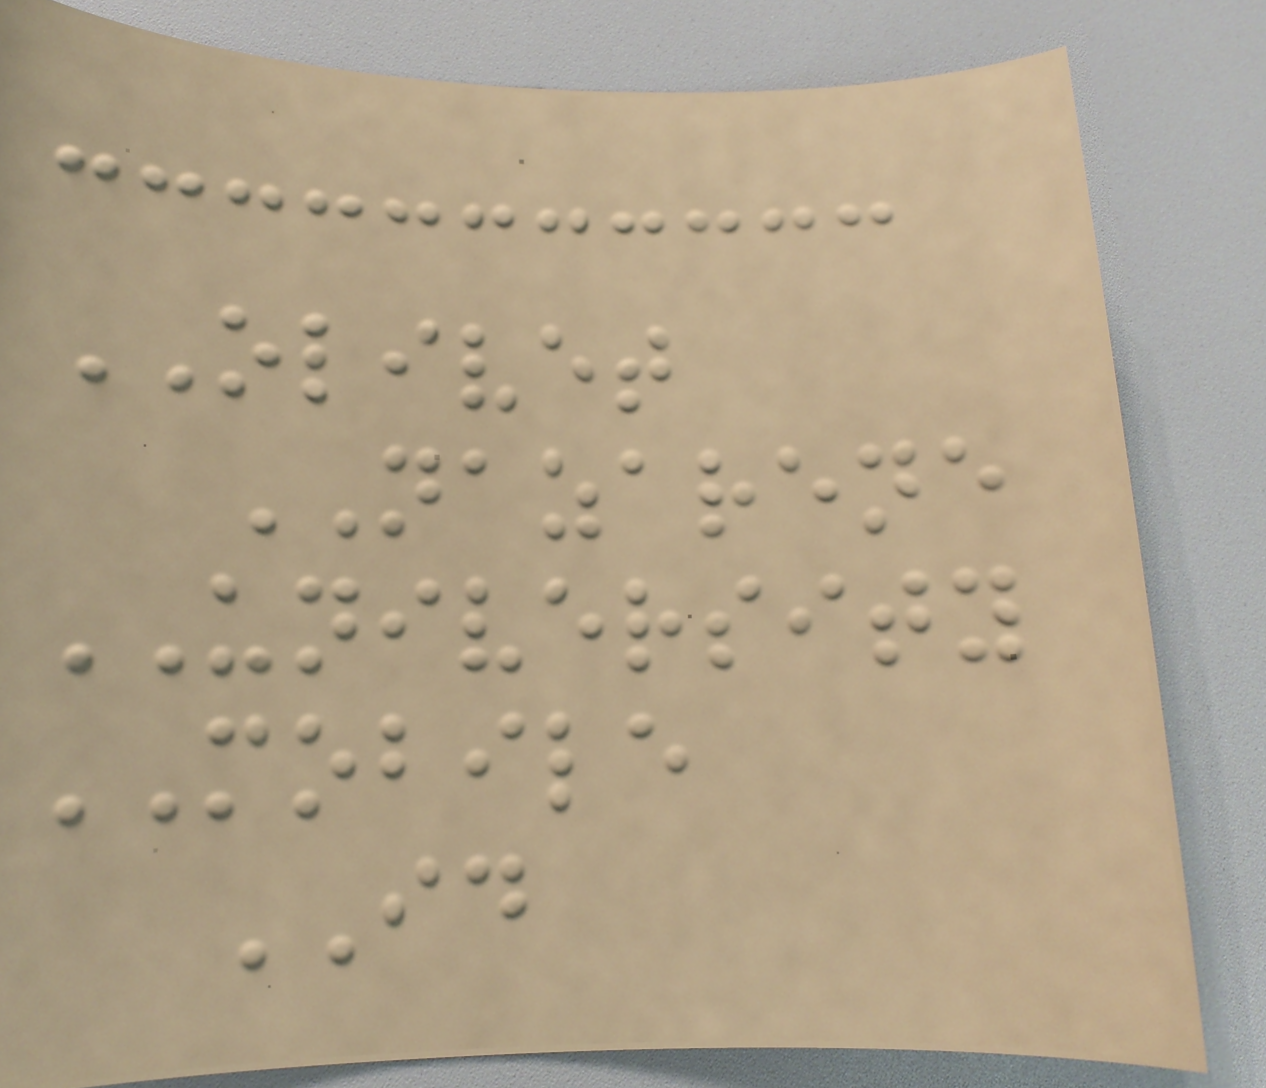OLIVET
NAZARENE
UNIVERSITY
MOBILE
ID
